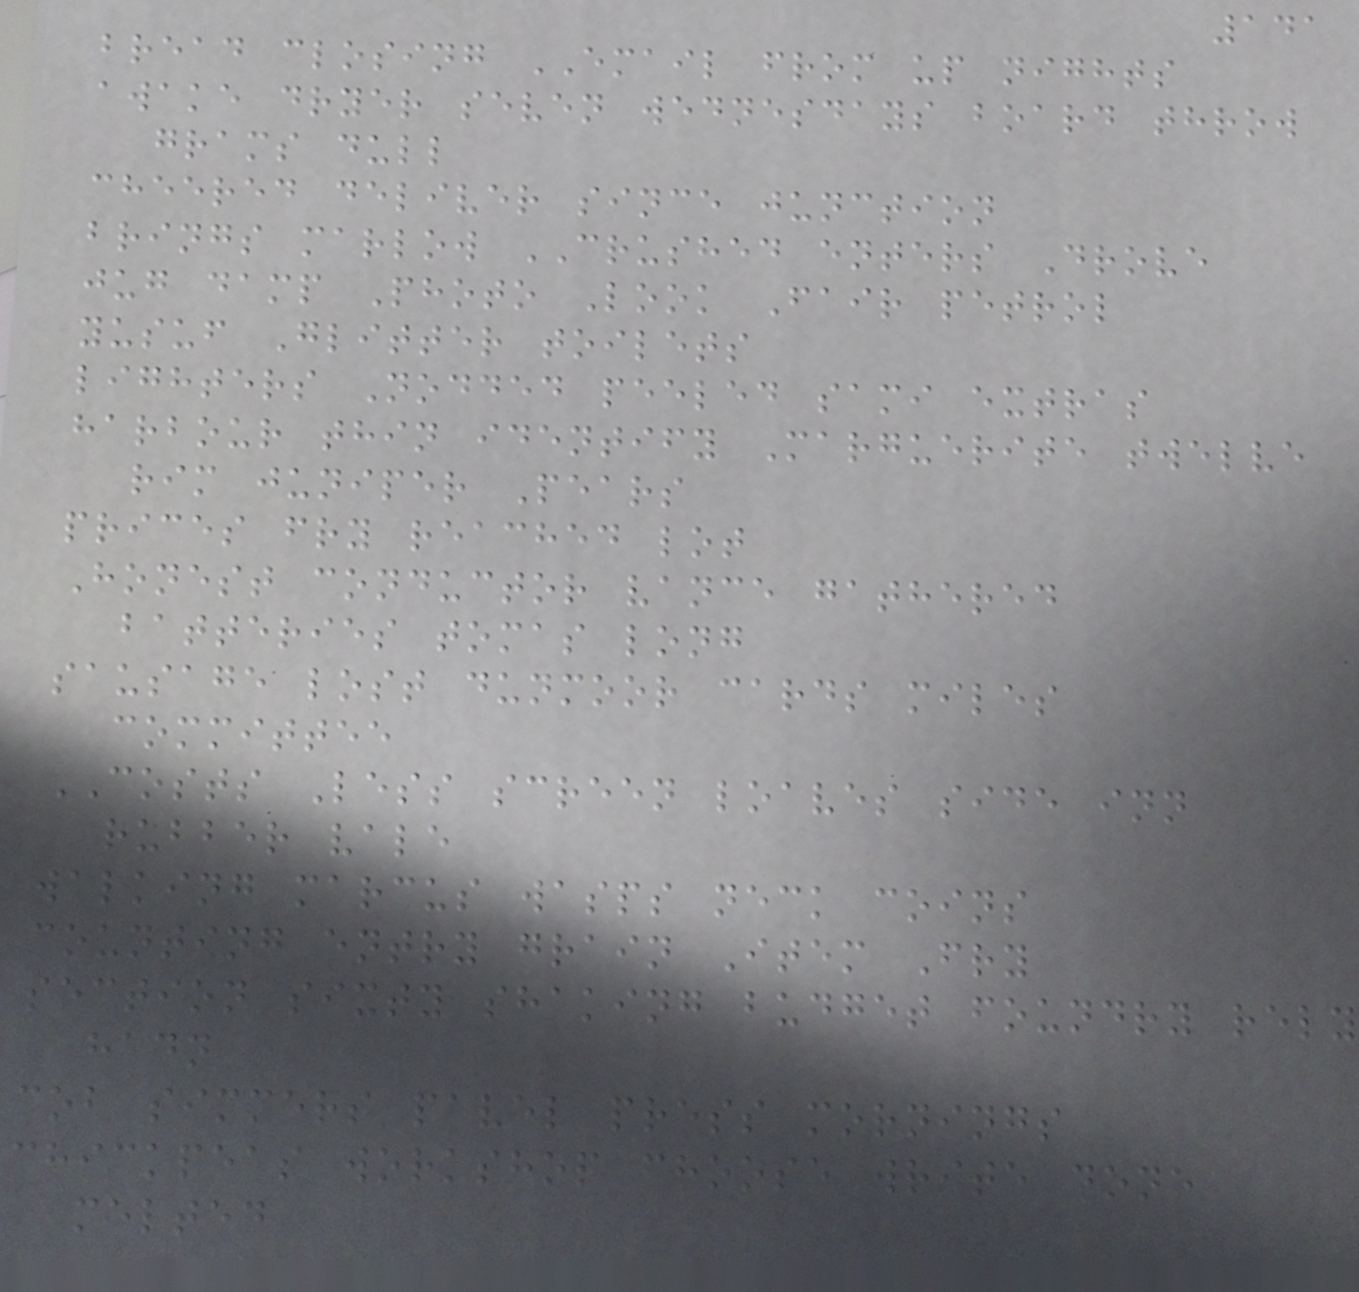141
bread closing EMAIL from up nights
awake dryer seven wednesdays board throw
grams dull
cheered deliver since junction
brings marlow CRUSHED enters Drove
jug damp Photo Look Fair petrol
yusuf Glitter toilets
lighters Nodded peeled sami extras
harbour thin identify Marguerite twelve
rim juniper Pears
prices fry reached lot
Honest conductor vance gathered
batteries tomas long
sausage lost dunmoor cards miles
committee
COSTS Less screen loaves side inn
rubber vale
walking marcus wasps neck coins
counting entry grain Item Fry
section sixty shaking budget foundry rely
hadn
cob simmers pavel press mornings
chickpeas workshop choose write done
melted
